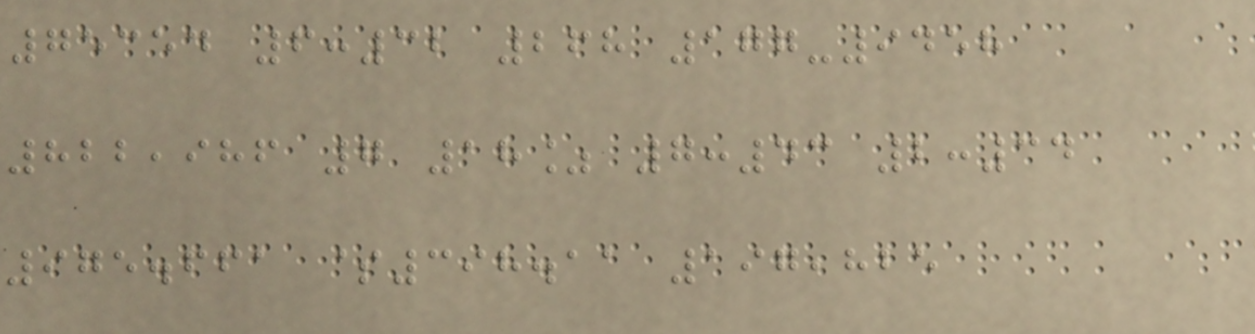75354 6:32 268 177-9458
822,986 7 18% 7:43 2:34
975.661 $398.11 197,825
